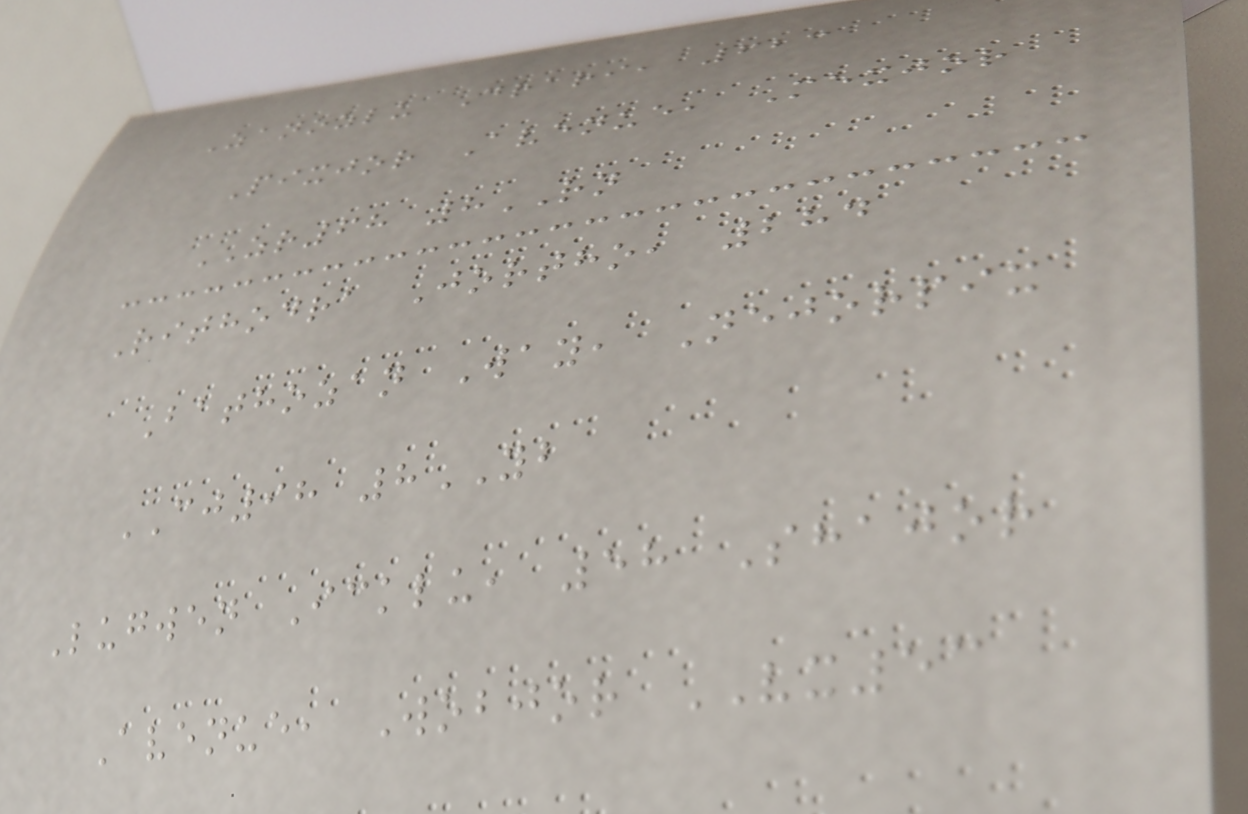Zanozlu Drari, 623
Pixjor Avenue, Mexjor
ZR68 8RN
Rithodra Jortho, 284
Bathozan Way, Nejorpix
CJ98 8YB
Lugwen Icklu, 58 Shajor
Avenue, Wobjor VX53
